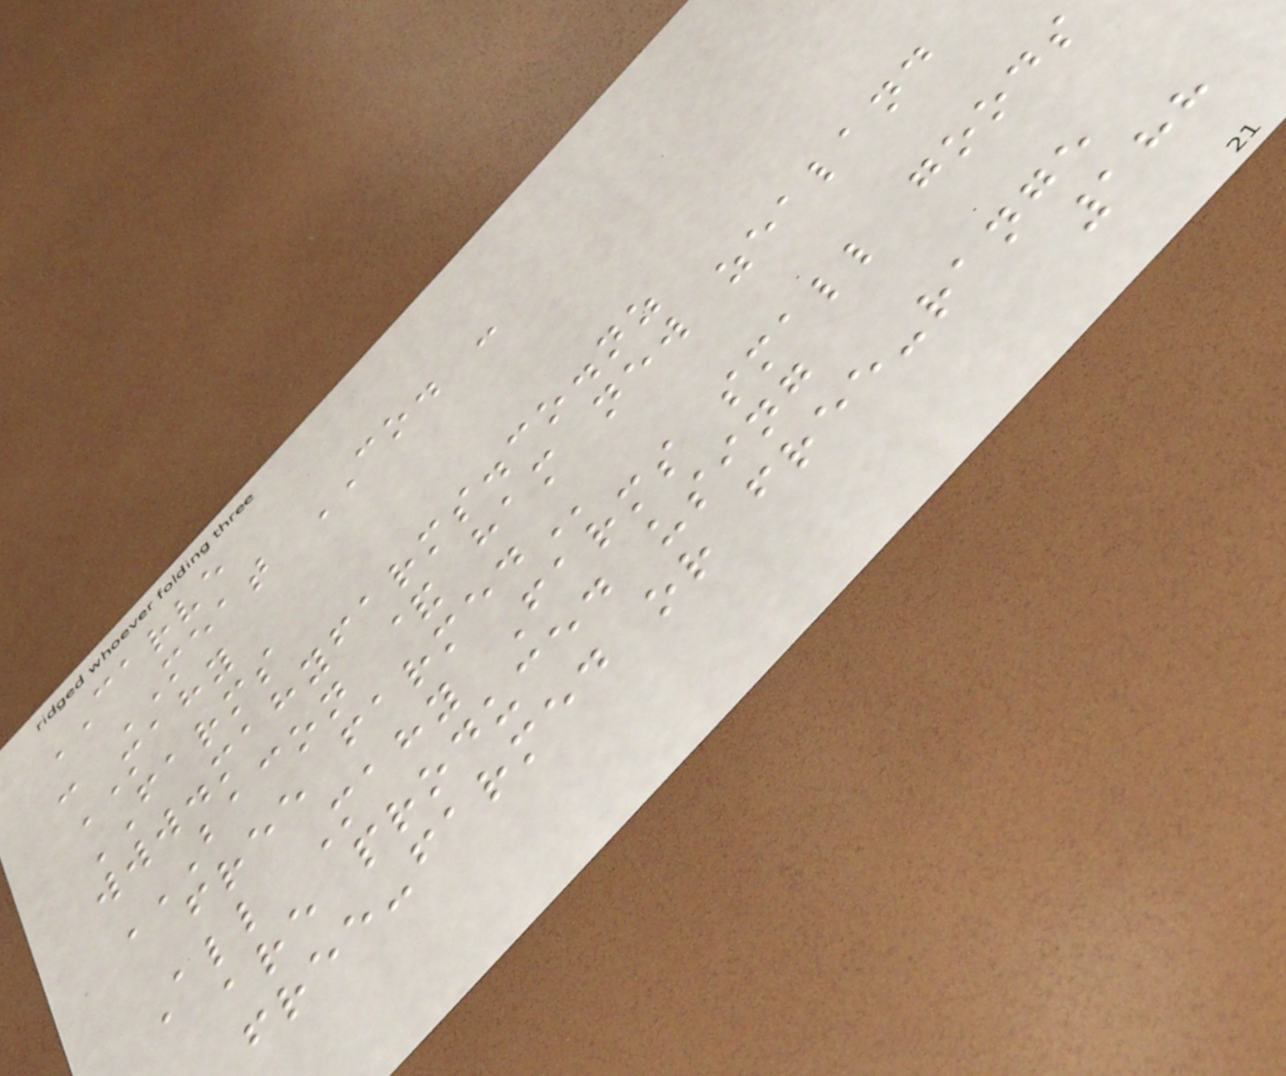CARVE
- MEAT CO. -
MAHY
FARMS
www.mahyfarms.co.nz
BACON & HAM NEW ZEALAND
FREE FARMED
All Mahy Farms small goods
are produced using
free-farmed or free-range
188
